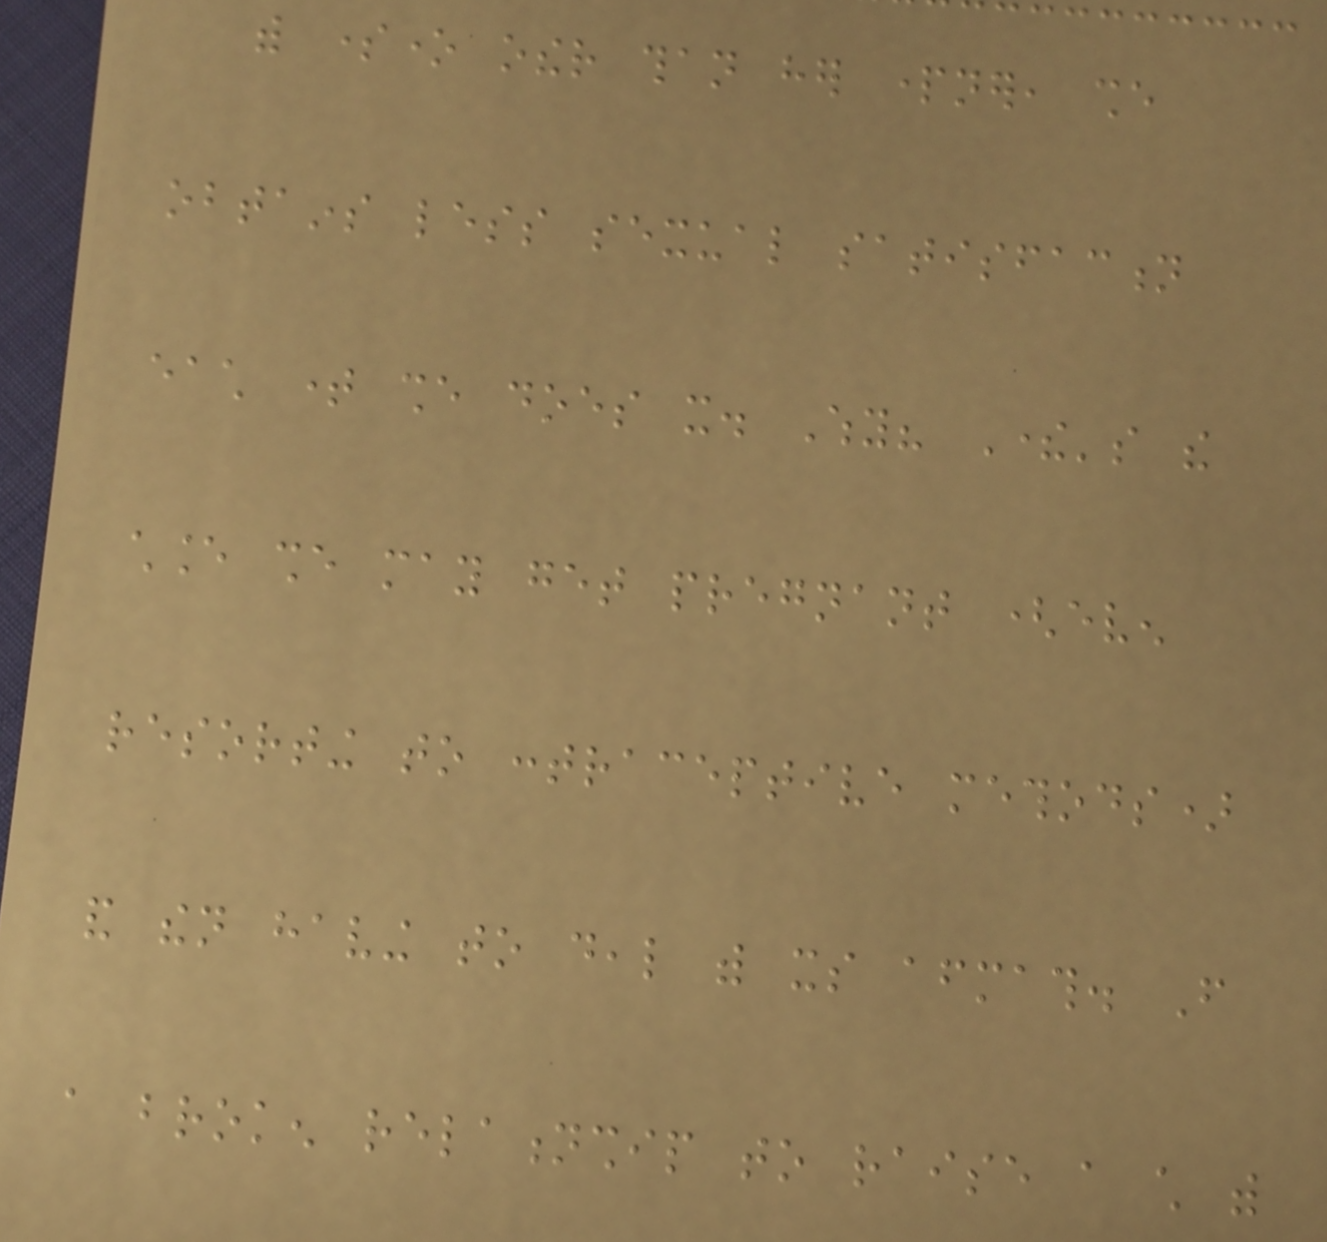with someone other than her partner, she
obtains less sexual satisfaction
each time she does it. Why? There's the
chance she may get pregnant (even
resorting to contraceptive methods)
and then having to deal with its aftermath. From
a broken relationship to raise a child with
